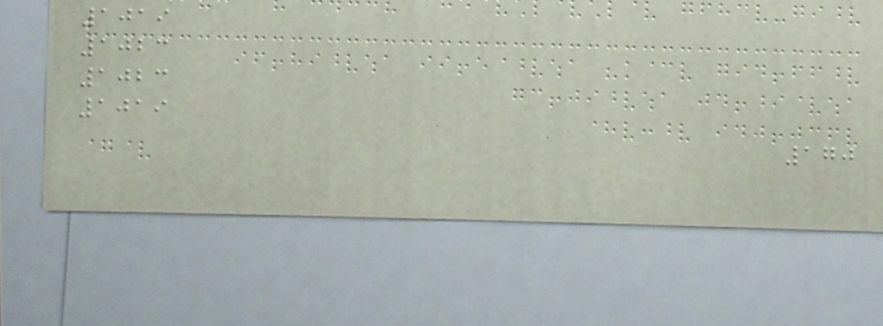1019
1023
1023
1019
170
